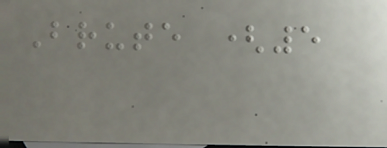Brute (5
